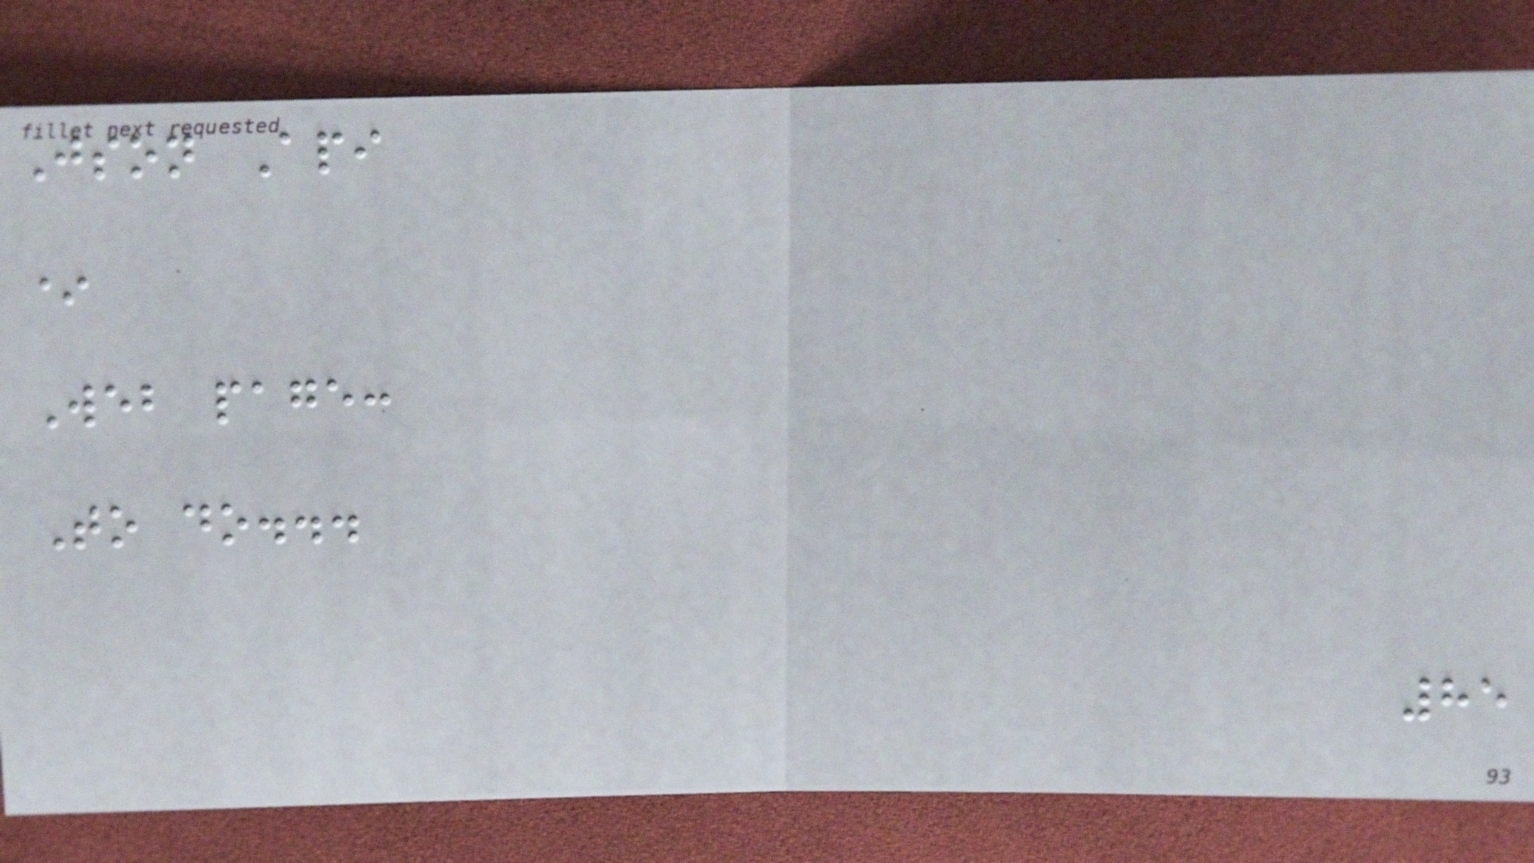Json Api
*
Web page:
To do...
85
